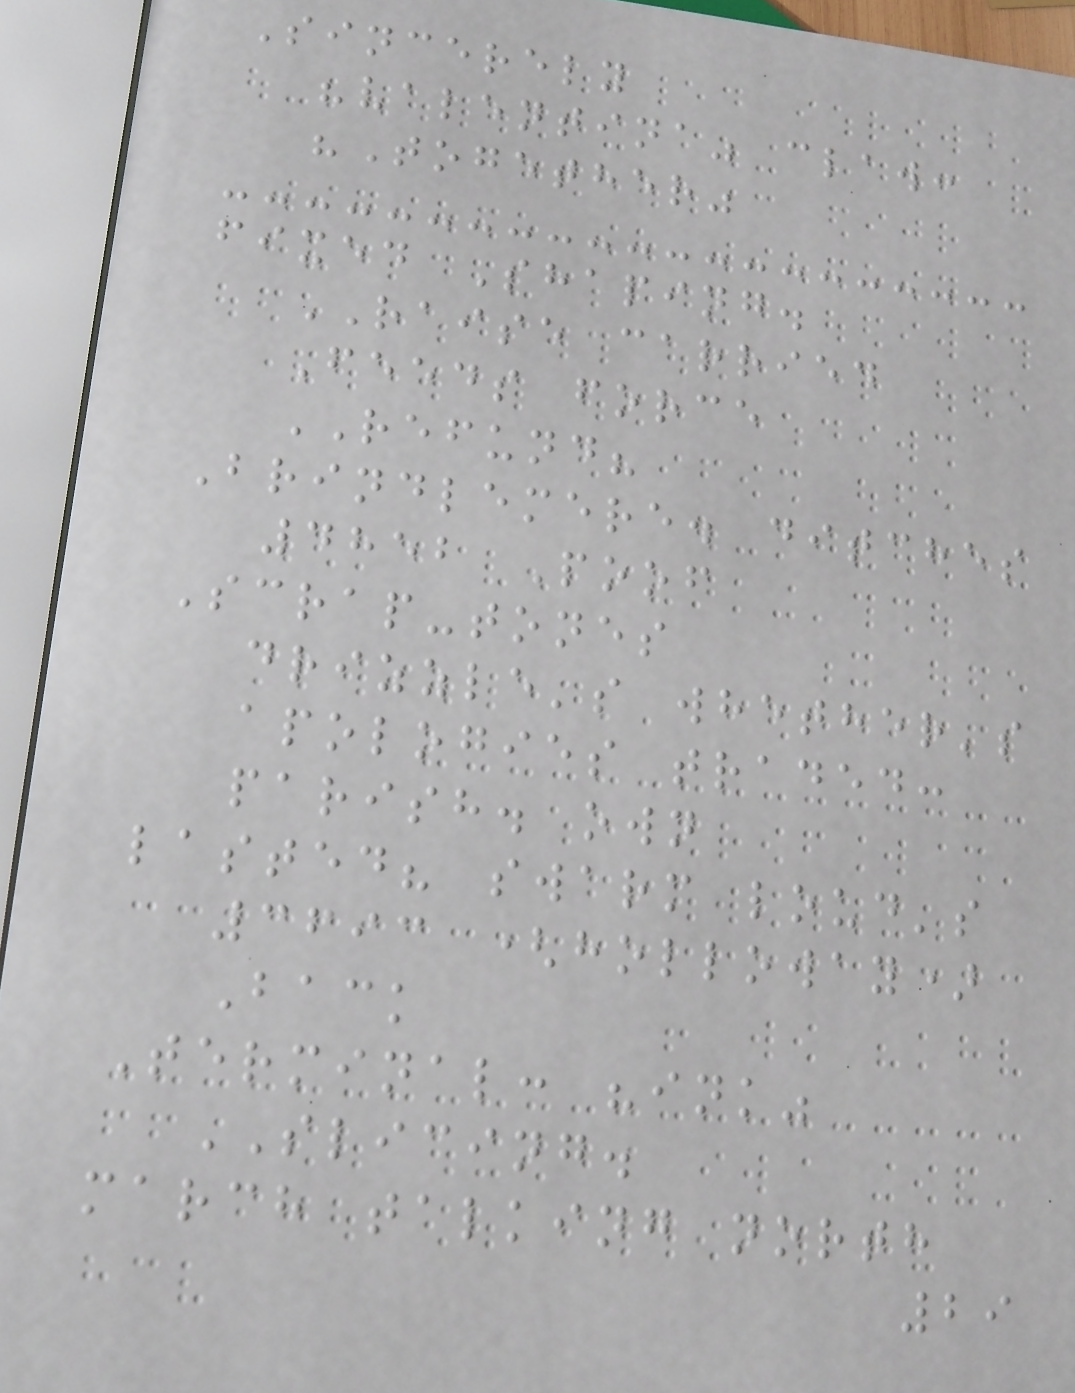Sincerely
"valentina" claw:
"Together"
fixed Shaping.
RAISE carried
Feeds force
REFUND?
Brindlemere. ditches
4852 Poof
Scrap-tones
drizzle's whether's
apologies traded:
parish. own
lasted? swarm loud's
3693 (holloway)
Back
Terminal: "ink"
SLICING.
march talking north
29
